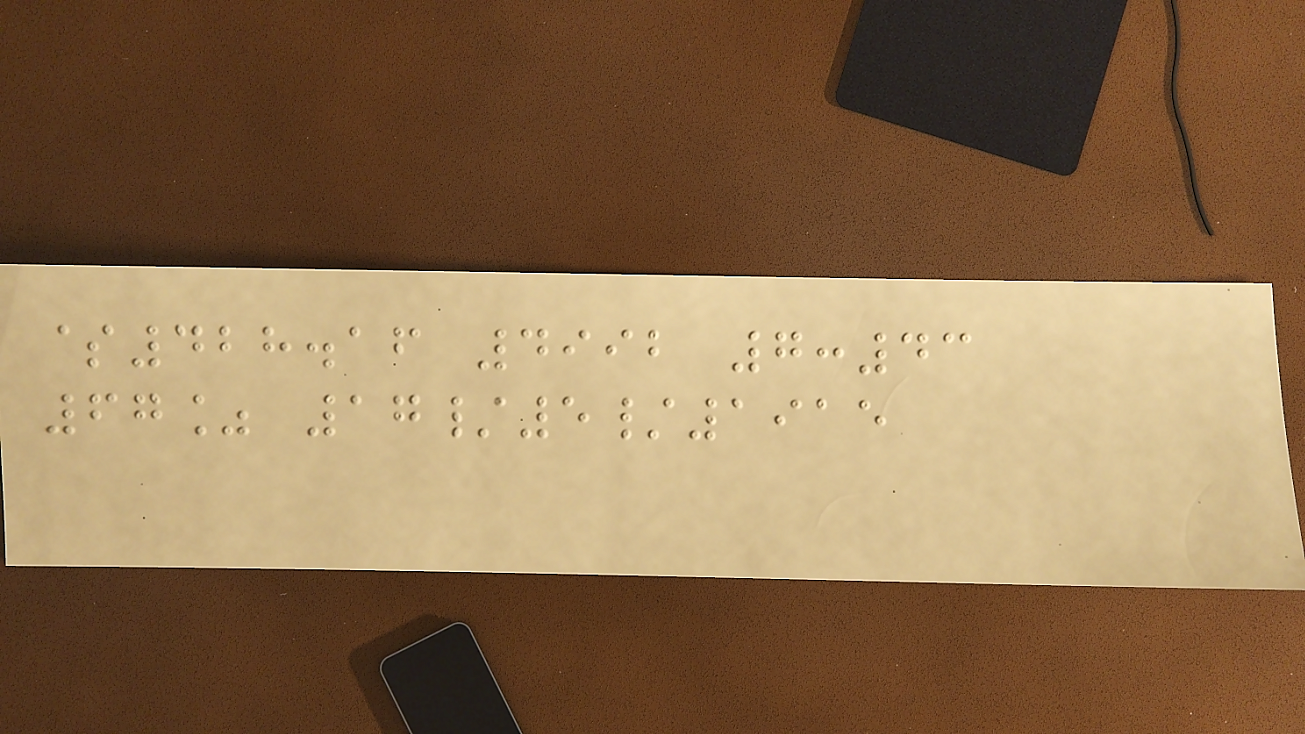$428.16 4992 7:43
67% 17/5/1915
